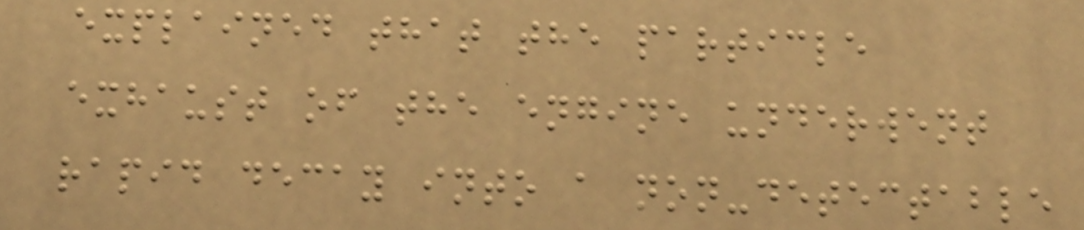explained that the particle
exhaust of the engine underwent
rapid decay into a non-detectable
